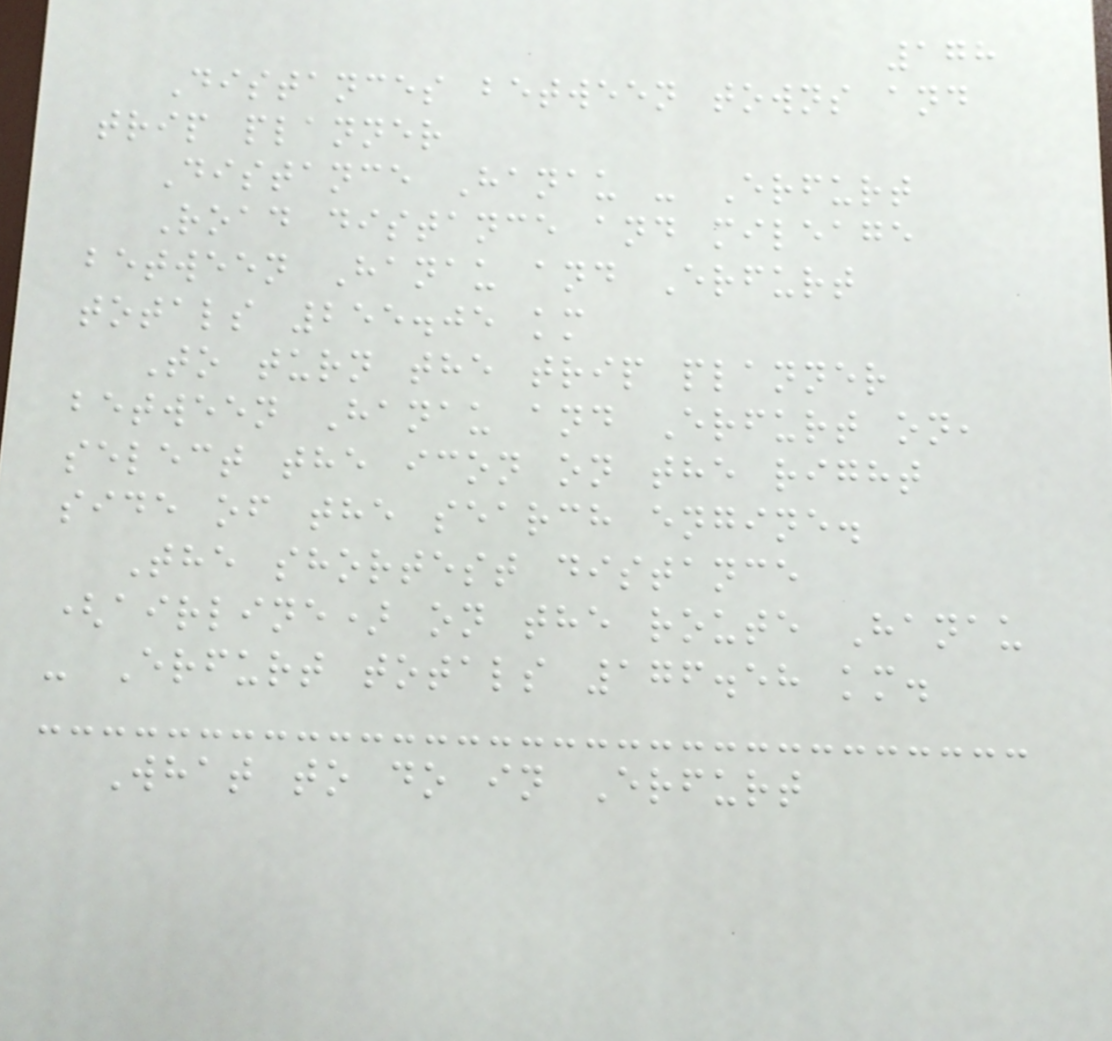178
Distances between towns and
trip planner
Distance Hanau - Erfurt
Road distance and mileage
between Hanau and Erfurt
totals 255.05 km
To turn the trip planner
between Hanau and Erfurt on,
select the icon on the right
side of the search engine.
The shortest distance
(airline) on the route Hanau
- Erfurt totals 176.58 km.
What to do in Erfurt
